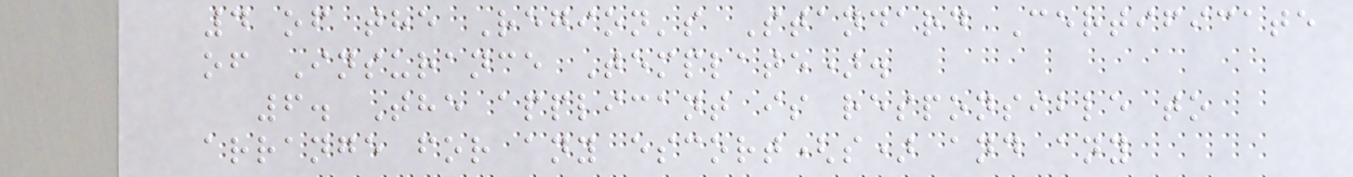4 of the Region's Standard Certificate
of Insurance Template).
6. The applicant is responsible to
arrange for any escort(s) and any
